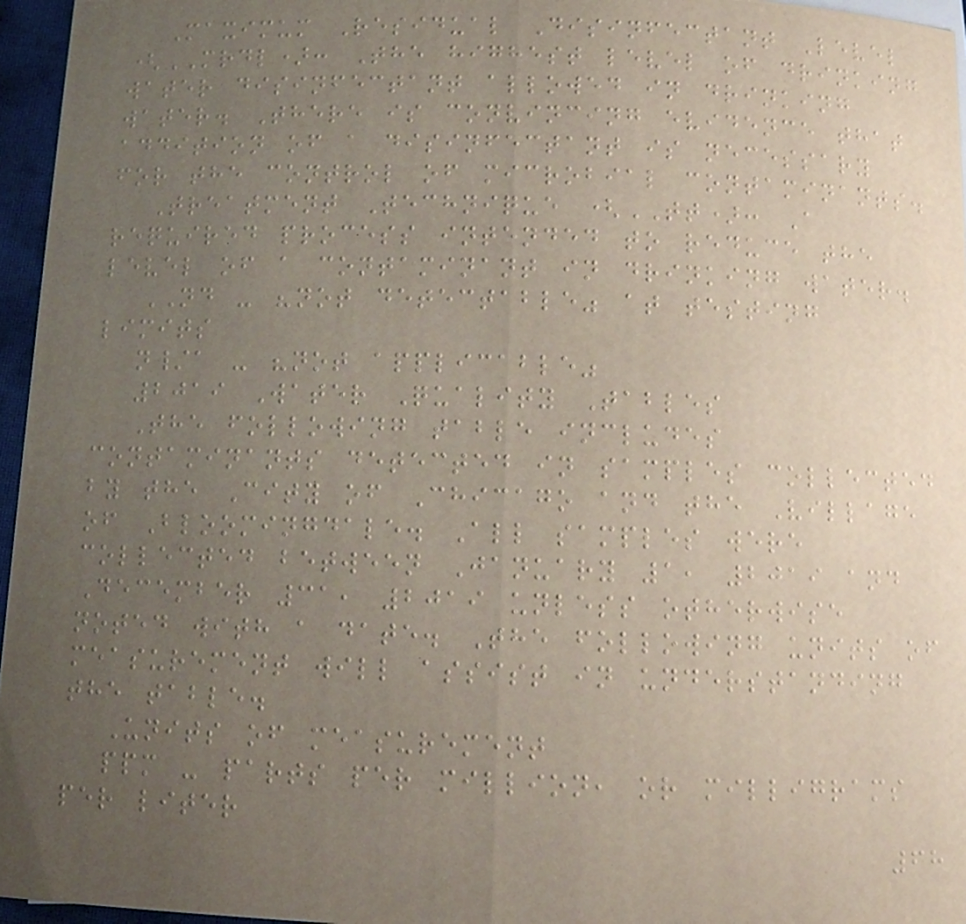Maximum Residual Disinfectant Level
(MRDL): The highest level of drinking
water disinfectant allowed in drinking
water. There is convincing evidence that
addition of a disinfectant is necessary
for the control of microbial contaminants.
Treatment Technique (TT): A
required process intended to reduce the
level of a contaminant in drinking water.
ND - "not detectable" at testing
limits
n/a - "not applicable"
2019 Water Quality Tables
The following table includes
contaminants detected in samples collected
by the City of Chicago and the Village
of Bloomingdale. All samples were
collected between January 1, 2019 and
December 31, 2019 unless otherwise
noted with a date. The following units of
measurement will assist in understanding
the table.
Units of measurement
ppm - parts per million, or milligrams
per liter
68
